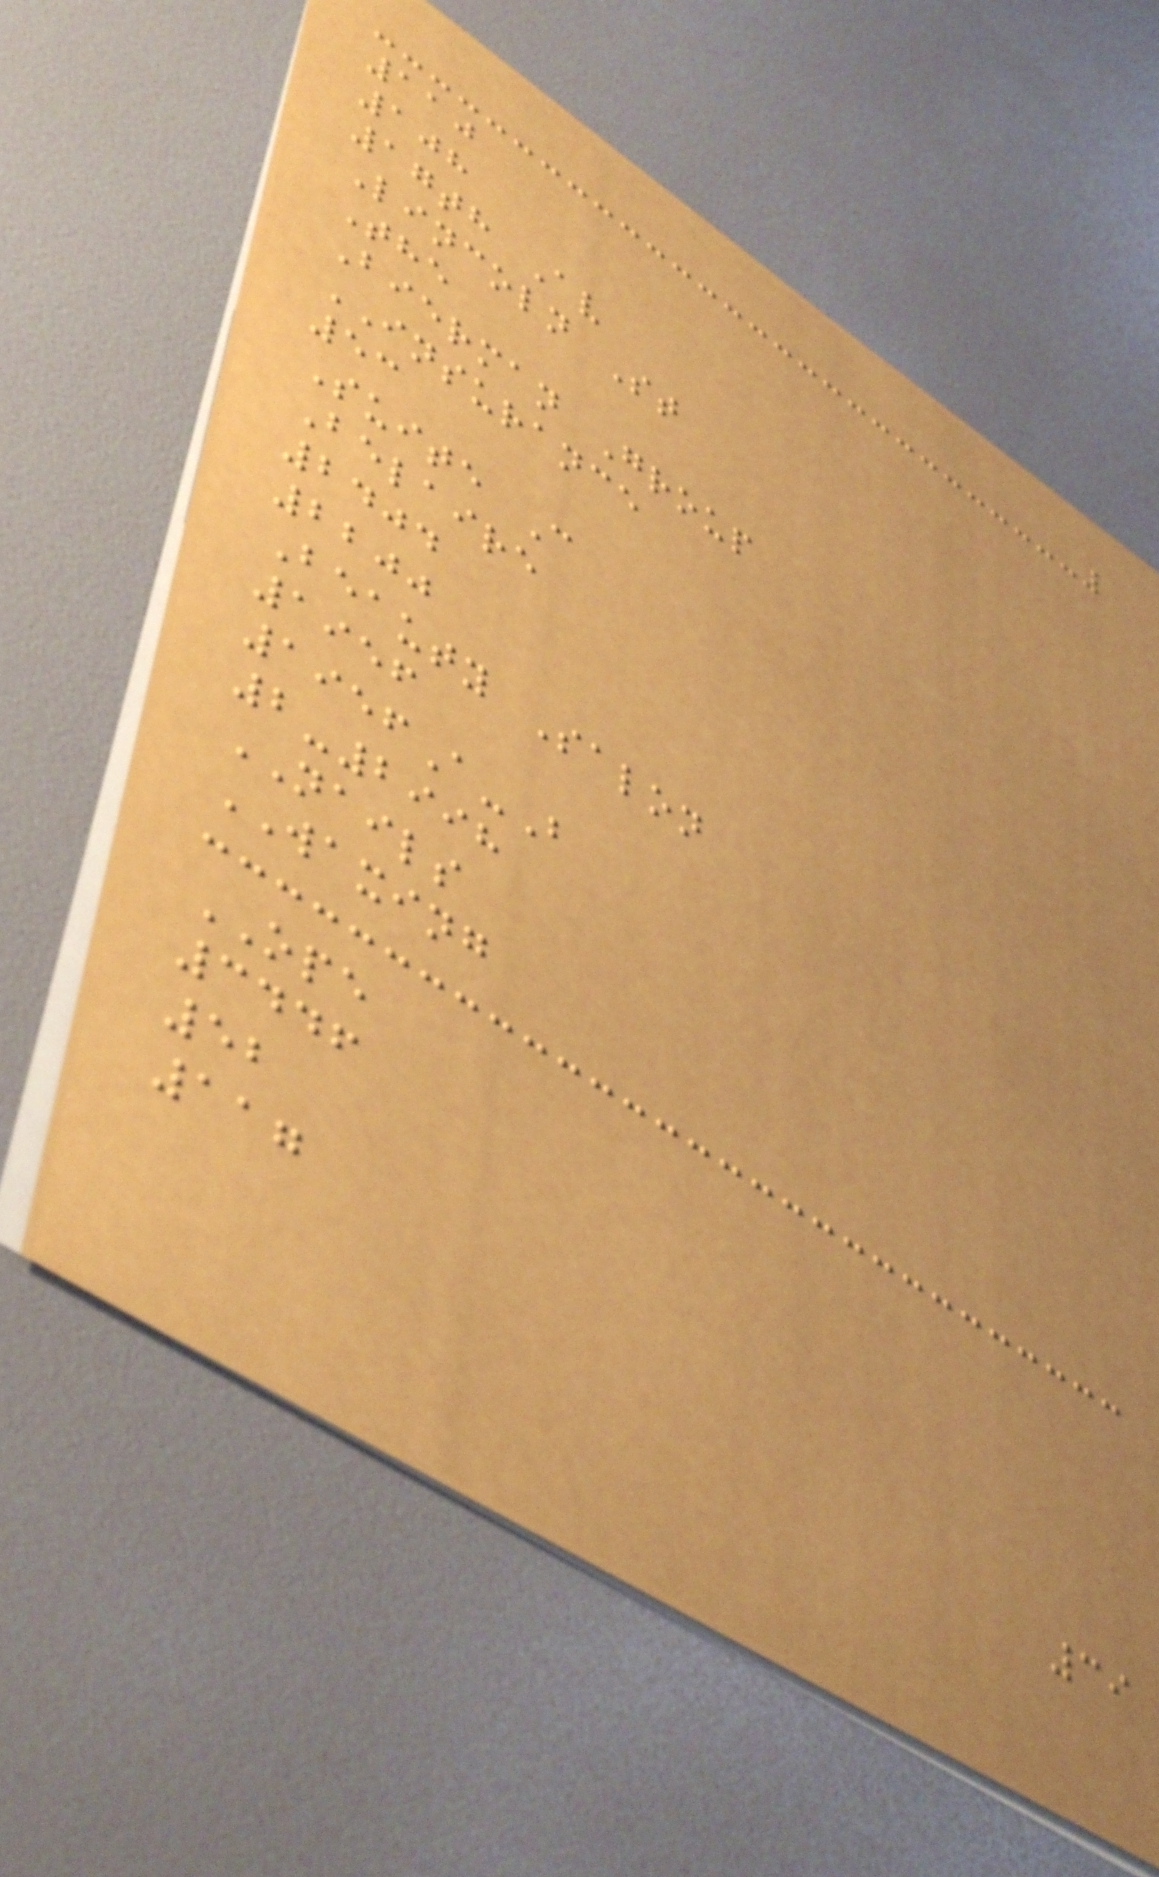110
108
17th Av
Lincoln St
The
Bierman Group
INSURANCE
53
Suite C
Belaire
2404
2200
Beauty Salon
1956
1956A-B
2-2998
NAILS
WAXING
OPE
3446
52
117
39
